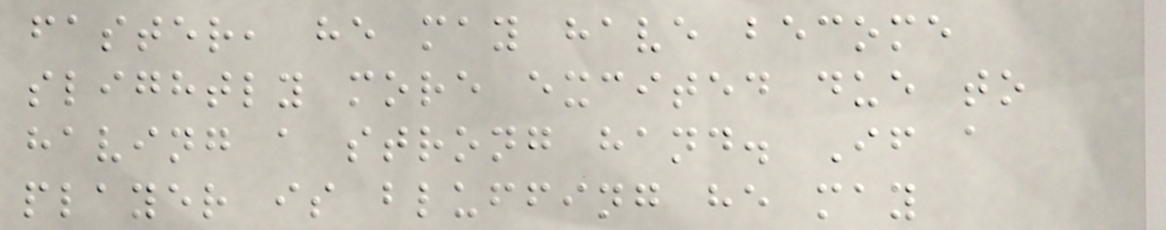faster, he may have become
slightly more excited due to
having a strong hand. If a
player is bluffing he may
